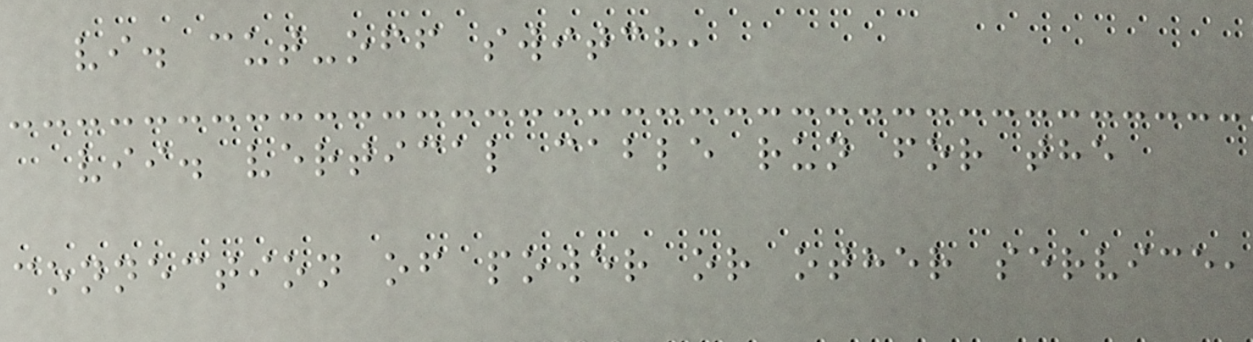vi. cut-off switch,
vii. vertical cable run for the
connection of power or other service,
